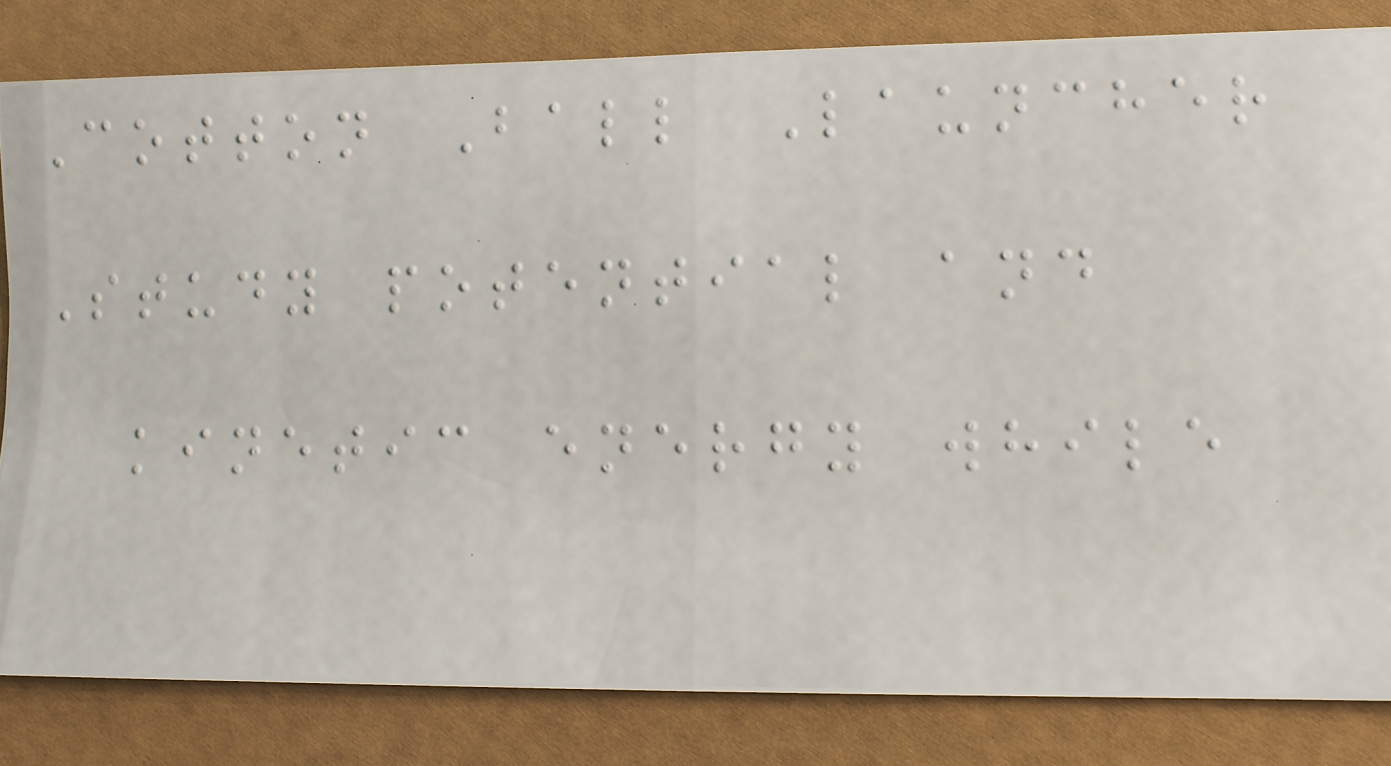Cotton Ball Launcher
Study potential and
kinetic energy while
